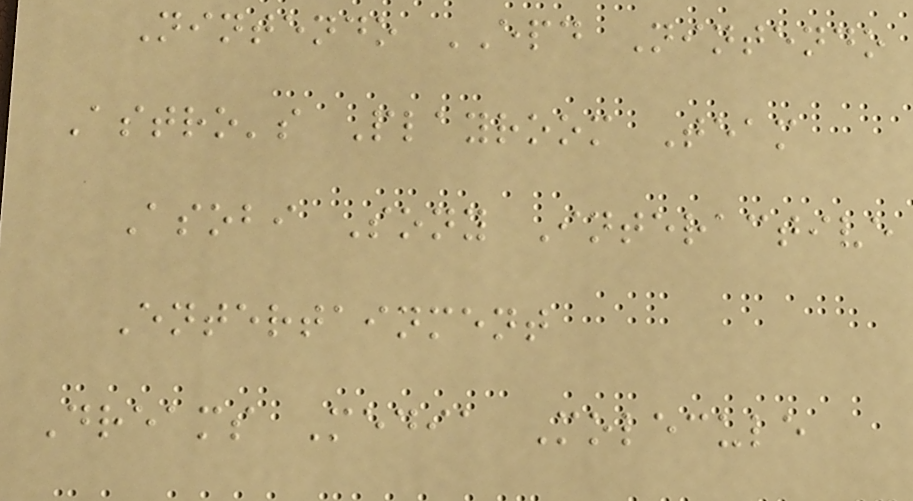Nintendo EPD Nintendo
Astro's Playroom Team
Asobi Sony Interactive
Entertainment
Dreams Media Molecule
